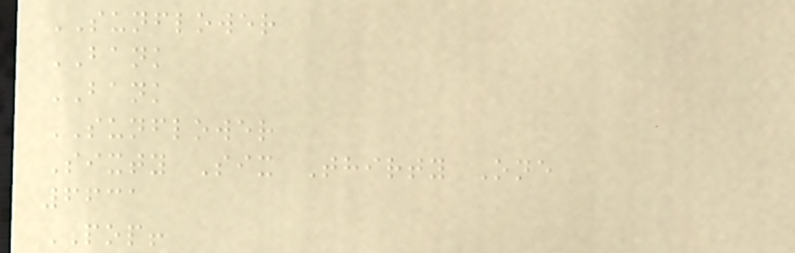SUNFLOWER
BANK
BANK
SUNFLOWER
Sixty Six Thirty One
6631
POP!
